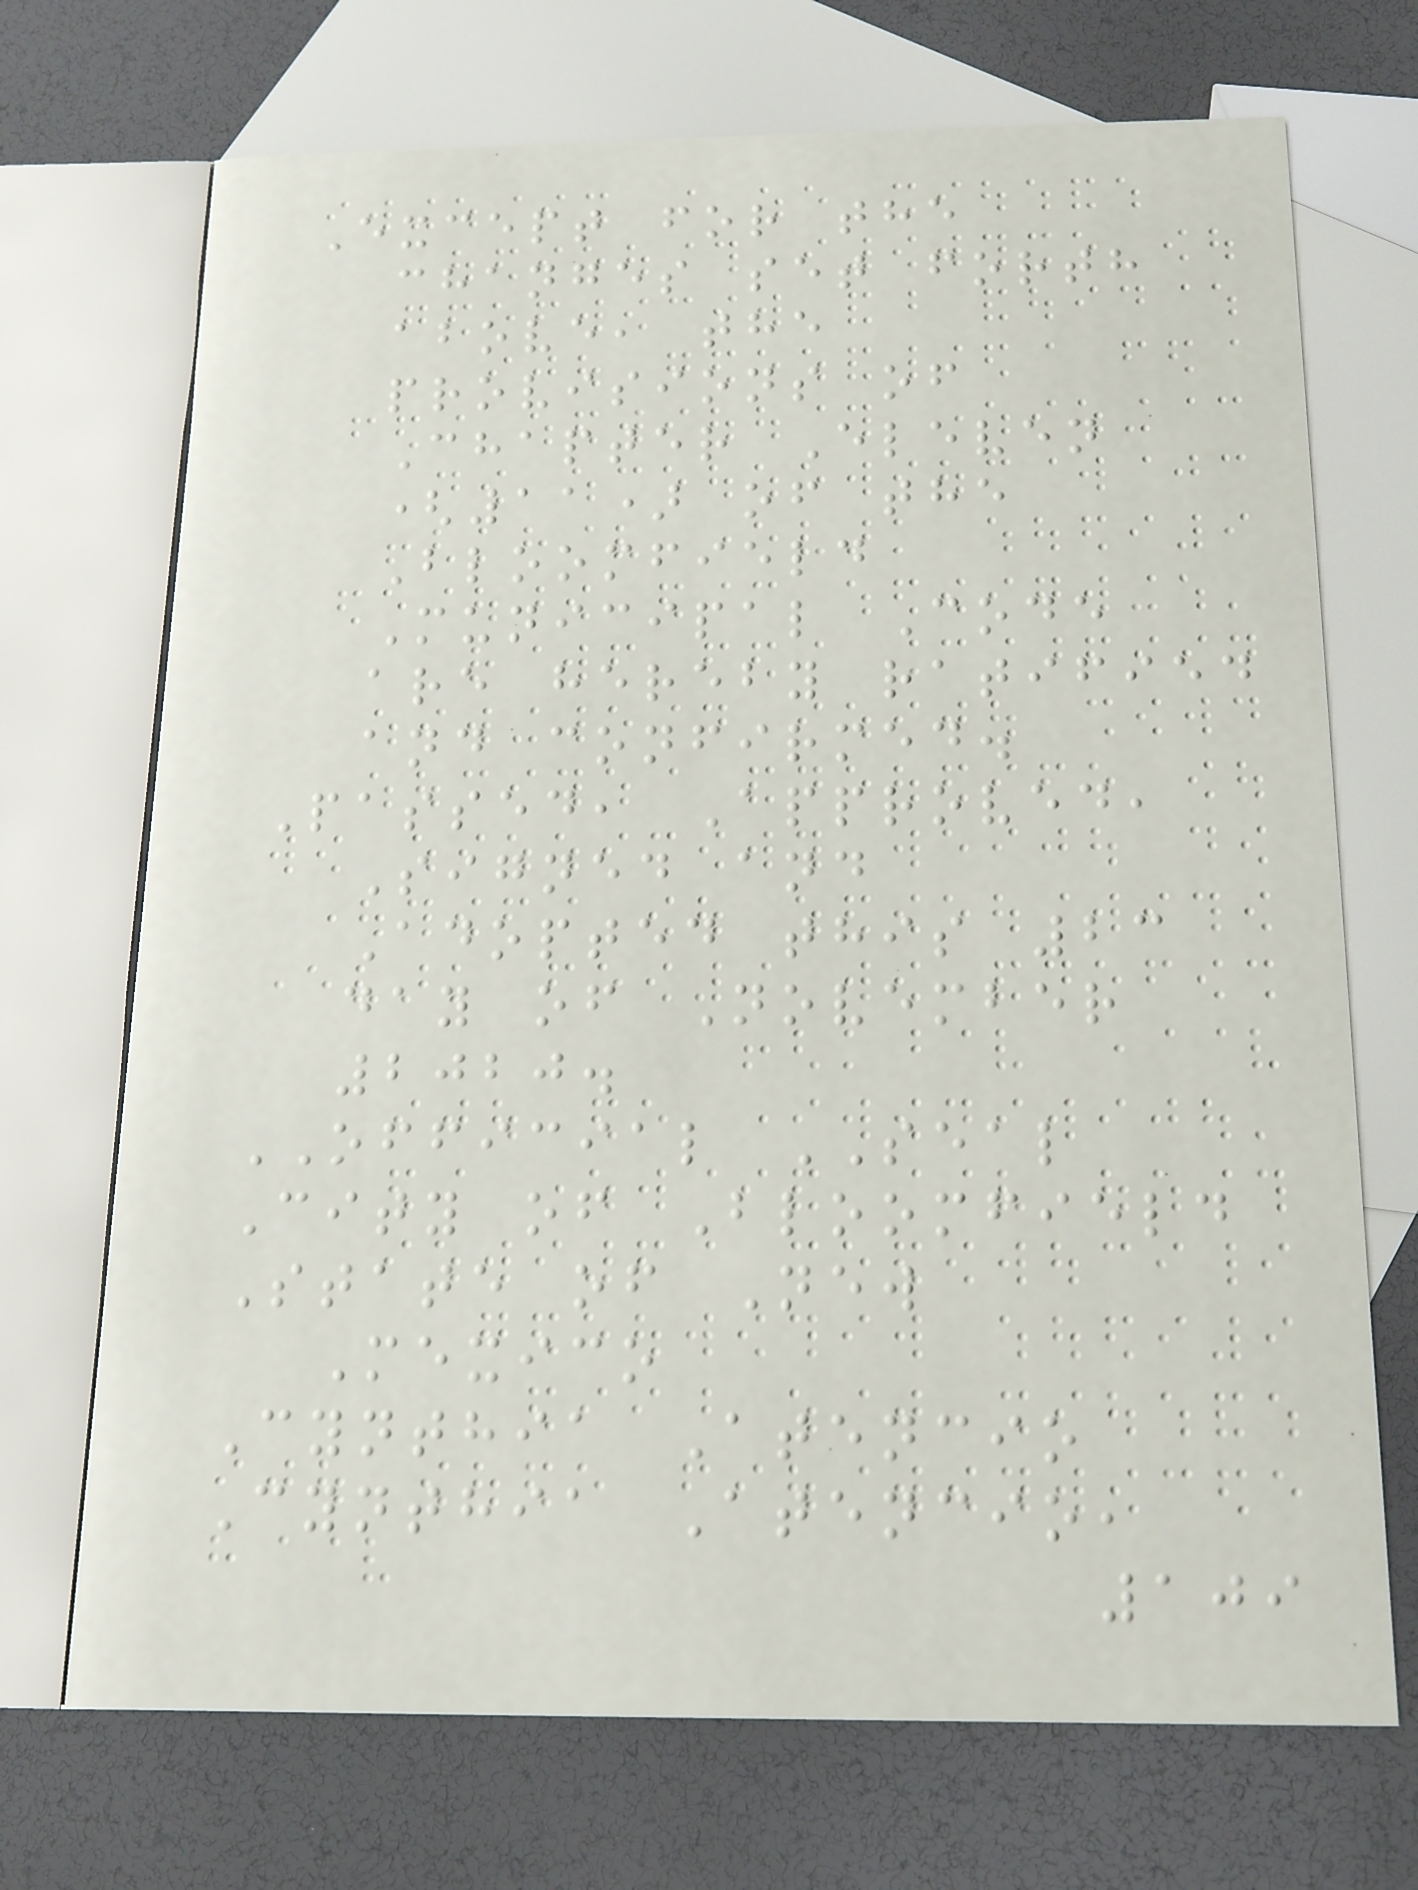Except for the
changes set forth
above, the
provisions of
Chapter Eleven
(11) of the
Bloomfield
Municipal Code
are hereby ratified
and confirmed.
Passed, Approved,
Signed and
Adopted this 23
day of November
2020.
OFFICIAL SEAL
City of Bloomfield
State of New
Mexico
Cynthia Atencio
Cynthia Atencio,
109
